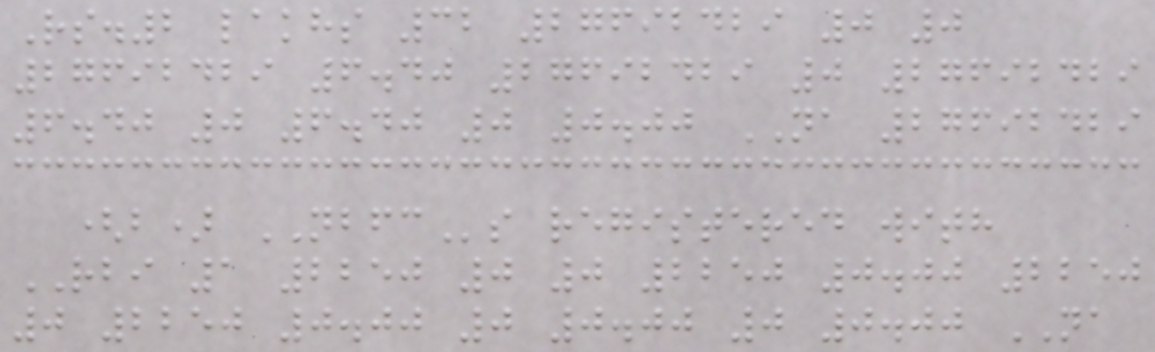Rs.2 lakhs 32 27692429 0 0
27692429 6.40 27692429 0 27692429
6.40 0 6.40 0 0.00 NA 27692429
(b) NBFCs registered with
RBI 1 2250 0 0 2250 0.00 2250
0 2250 0.00 0 0.00 0 0.00 NA
